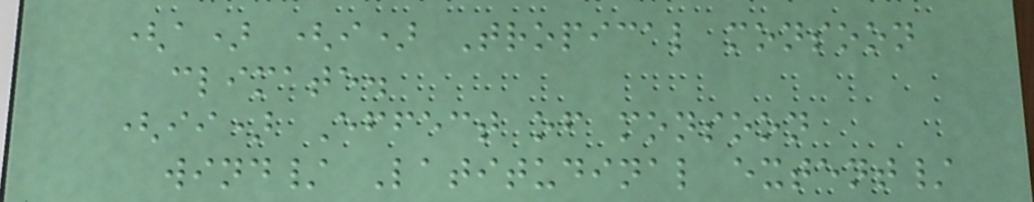(a) (i) Tropical monsoon
climate.
(ii) Effect of monsoon
wind/ Latitudinal extent/
